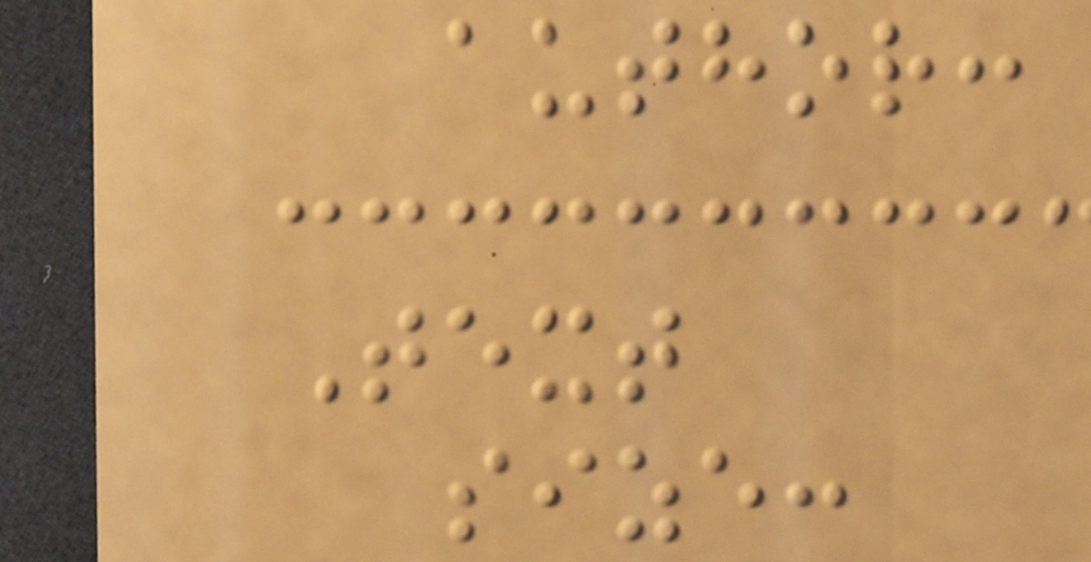author:
Text
size:
